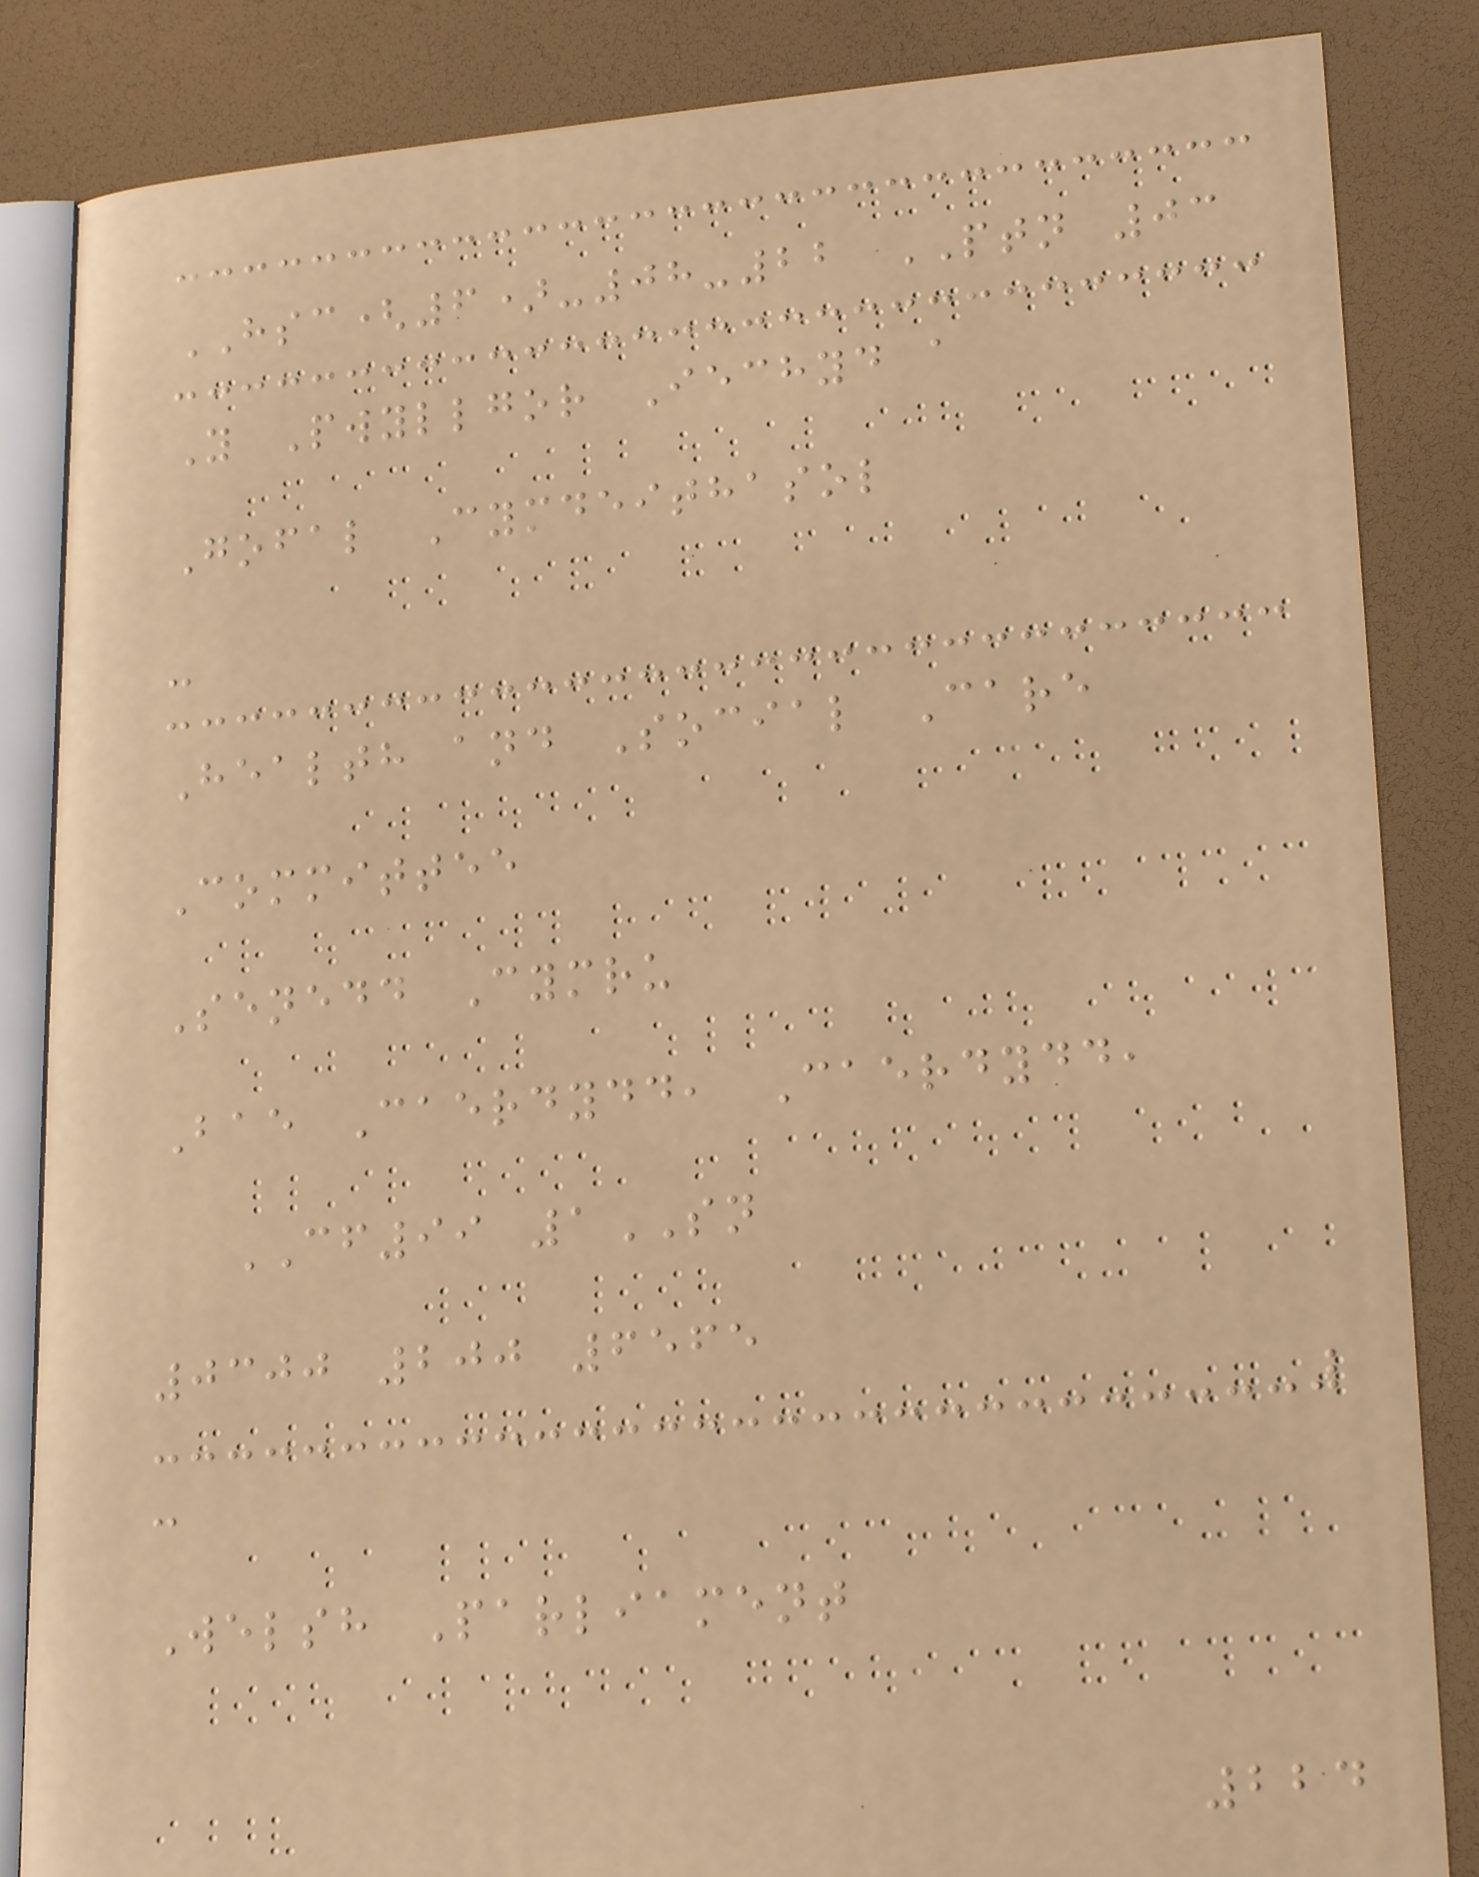HSC(6)-08-22 PTN 03
Y Pwyllgor Iechyd a
Gofal Cymdeithasol
-
Health and Social Care
Committee
Senedd Cymru
Bae Caerdydd, Caerdydd,
CF99 1SN
0300 200 6565
-
Welsh Parliament
224
